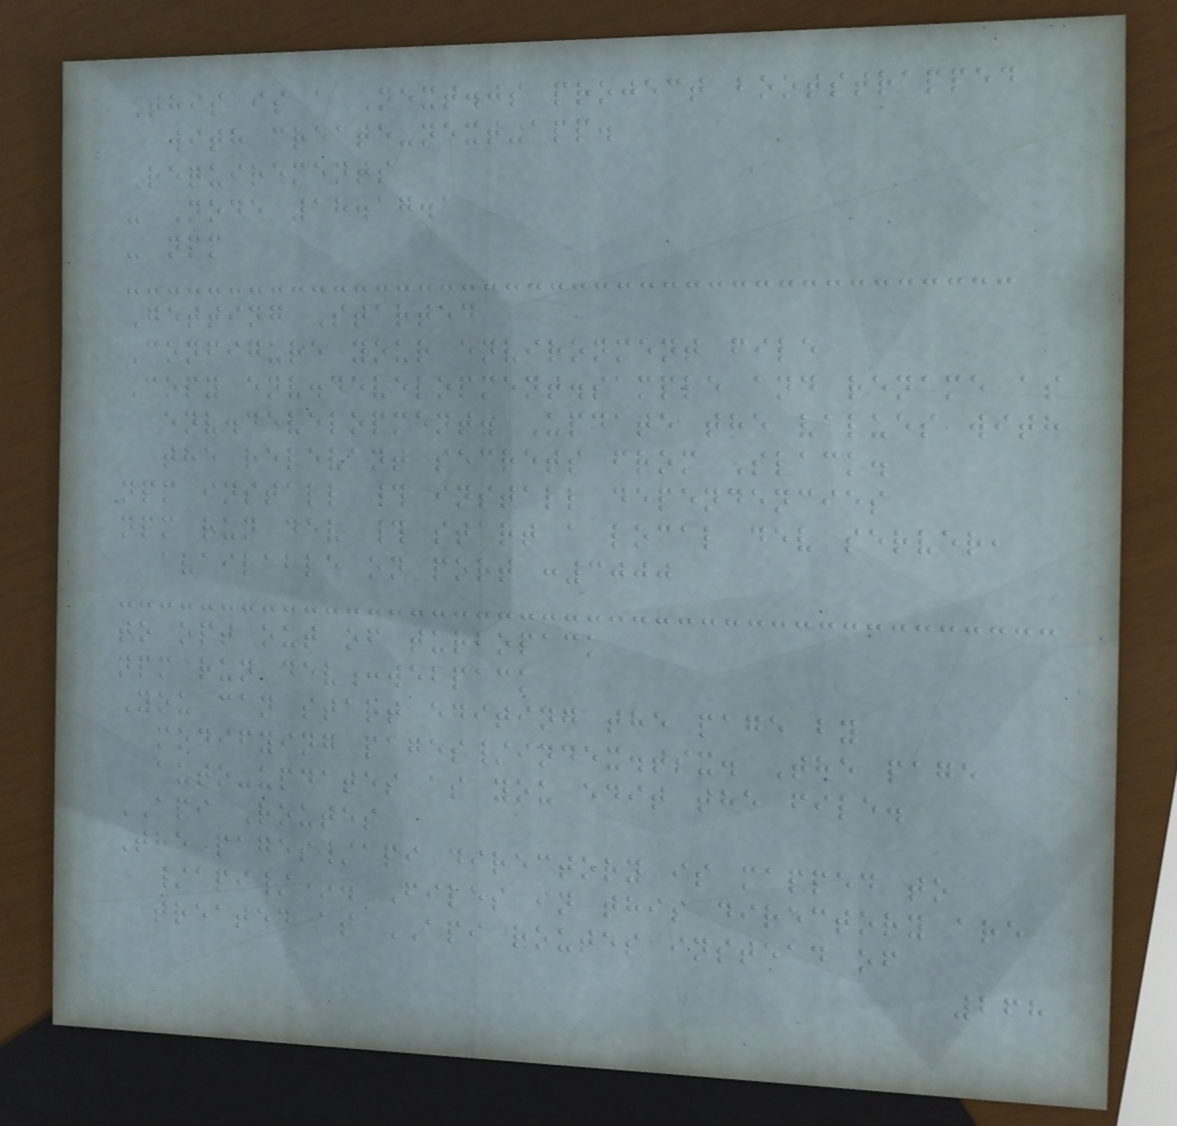This is a Next.js project bootstrapped
with create-next-app.
Requirements
- Node 18.17.1
- npm
Getting Started
Configure your environment file
Copy env.development.sample and rename as
env.development. Update the values with
the relevant secrets from Slack.
npm install # install dependencies
npm run dev # start a local dev server,
available on port :3000
to opt out of turbopack
npm run dev:webpack
You can start editing the page by
modifying pages/index.tsx. The page
auto-updates as you edit the file.
API Routes
The pages/api directory is mapped to
/api/*. Files in this directory are
treated as API routes instead of
268
